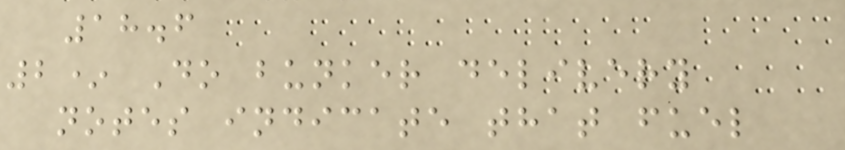18.6
2* Do bunker delivery
notes indicate that fuel
